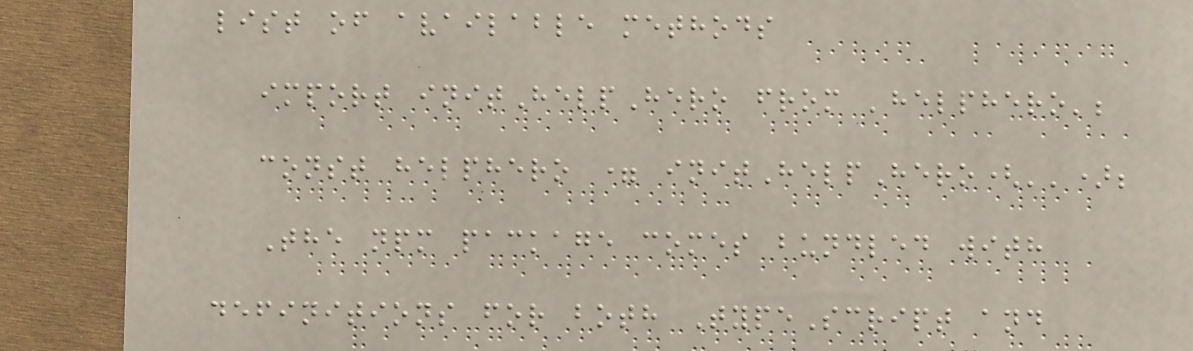list of available methods
import initHelpHero from 'helphero';
const helphero = initHelpHero('');
The npm package comes bundled with
definitions for both TypeScript and
